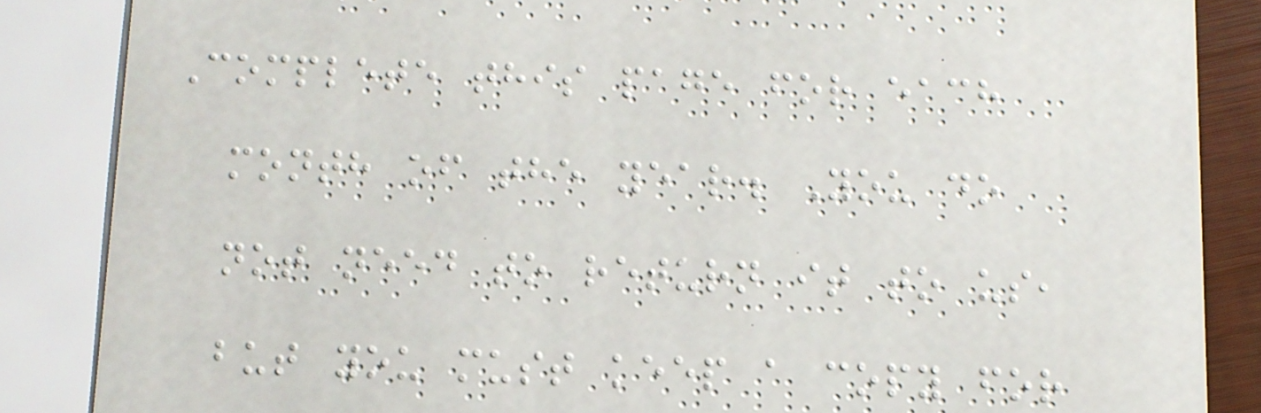Complete this page for each
month of the year. You do
not need to return it to us,
but you must keep a copy for
